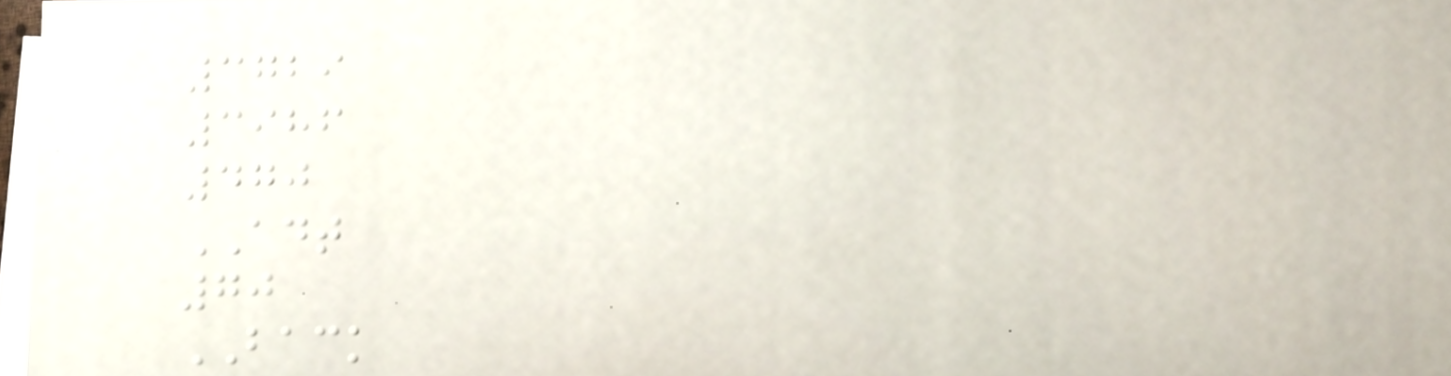3729
3986
470
ADT
70
BACK
